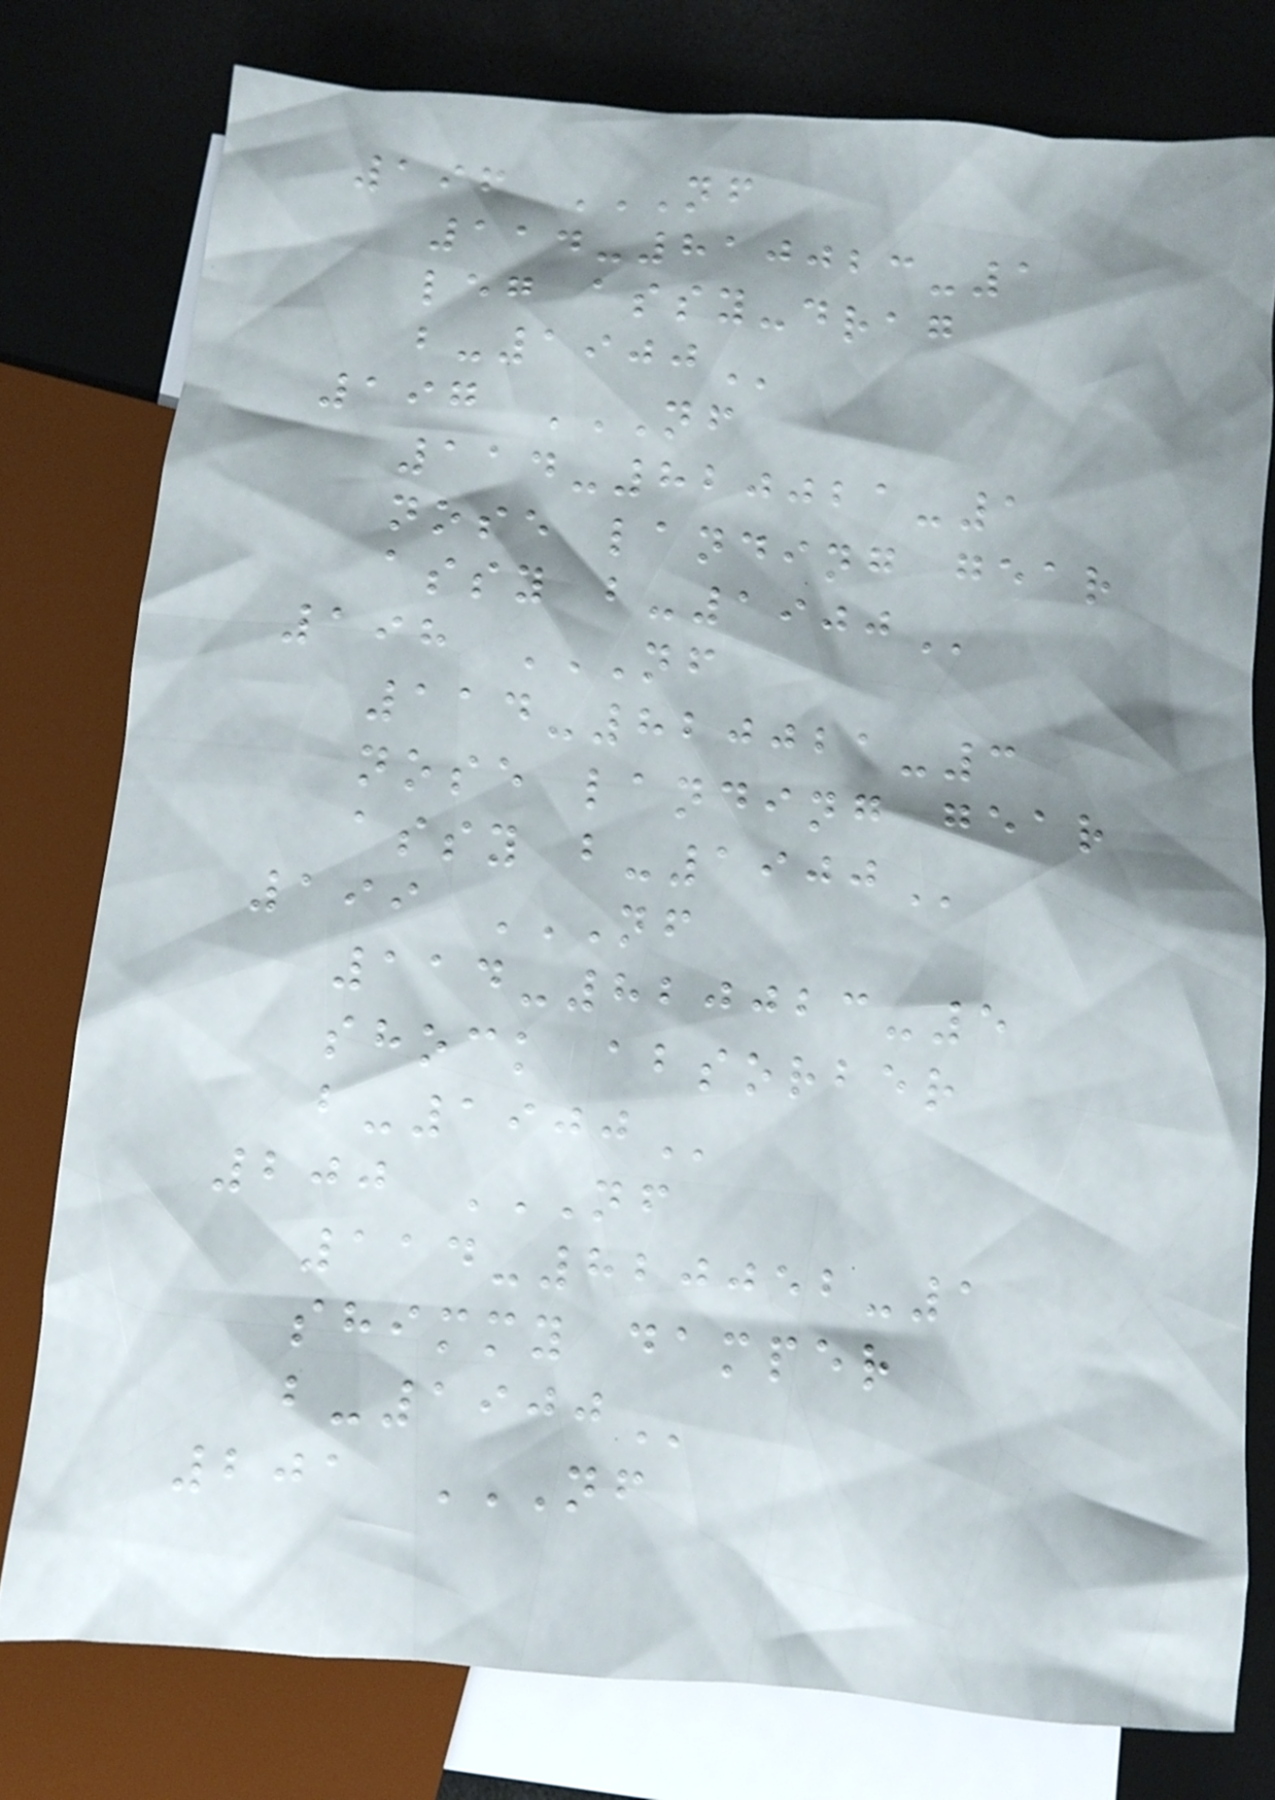196 NF
114-810023-1
LEG ASSY-DRAG
B-1900
197 NF
114-820021-1
NOSE LANDING GEAR
ASSY B-1900
198 NF
114-820021-3
NOSE LANDING GEAR
ASSY B-1900
199 NF
114-820023-5
SHOCK ABSORBER
B-1900
200 NF
114-820052-1
SHIMMY DAMPER
B-1900
201 NF
